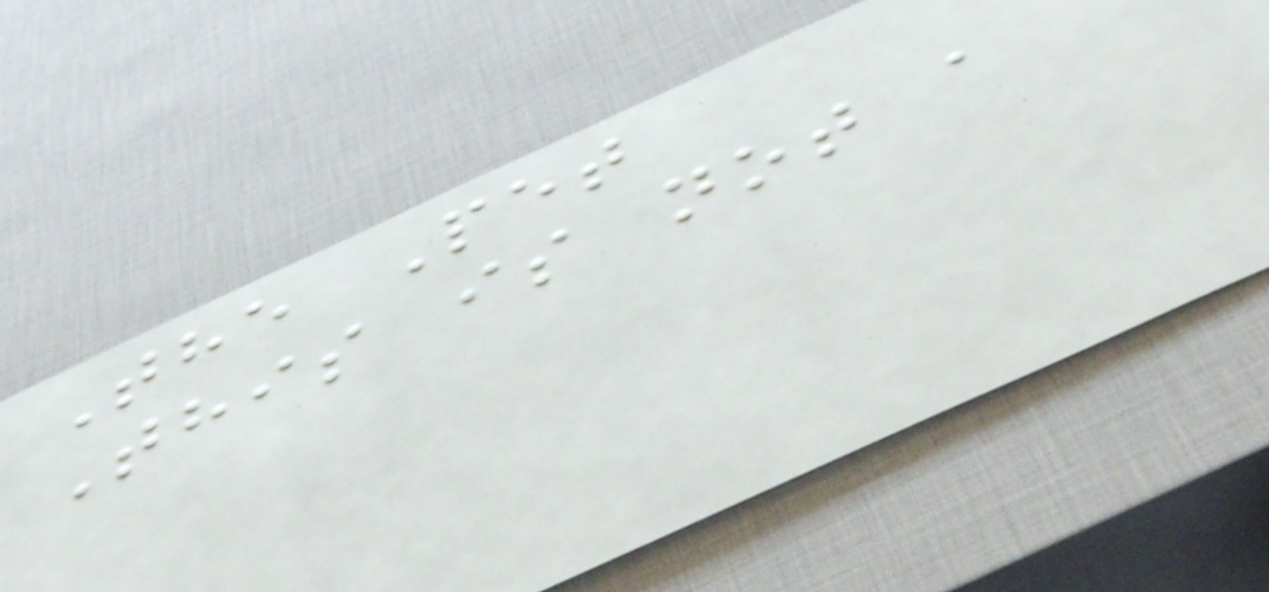The Pet
This is not a
